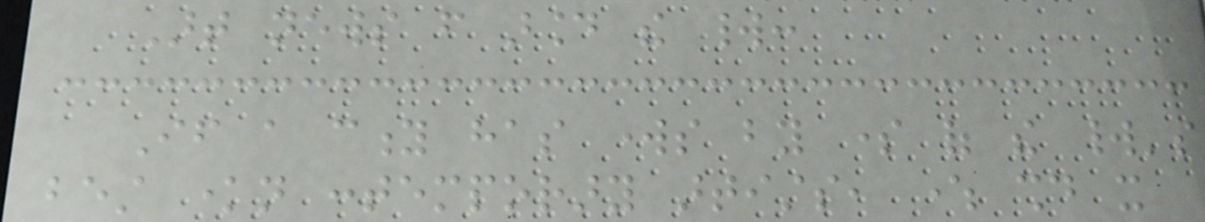Art news from around the world:
If a city has works by some of the world's
best known contemporary artists, where should it
